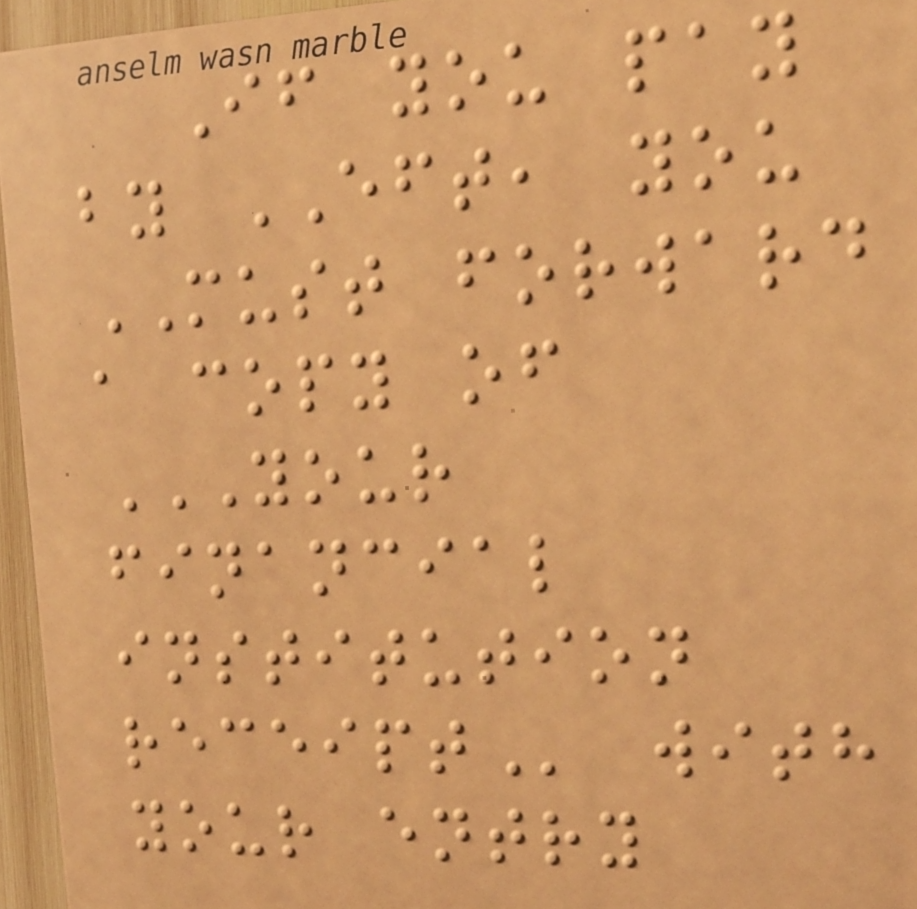If you pay
by EFT, you
MUST forward
a copy of
YOUR
FINANCIAL
INSTITUTION
RECEIPT with
your entry
